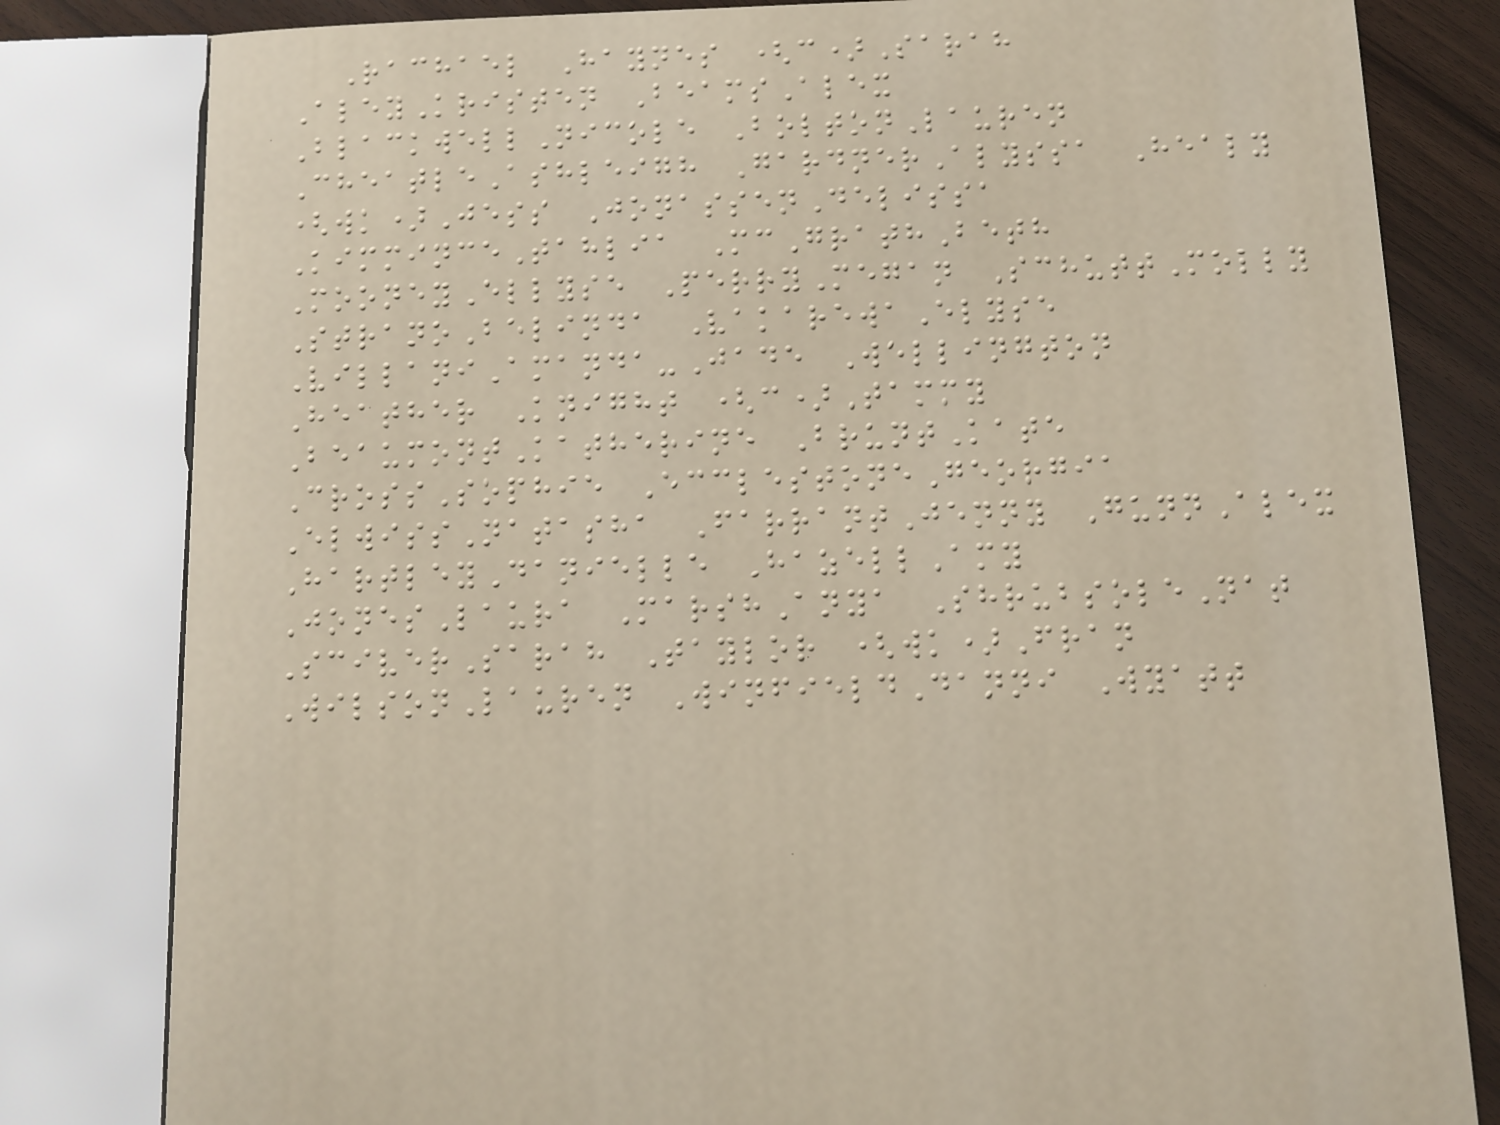Rachael Haynes (c)Sarah
AleyKristen BeamsAlex
BlackwellNicole BoltonLauren
CheatleAshleigh GardnerAlyssa Healy
(wk)Jess JonassenDelissa
KimminceTahlia McGrathBeth
MooneyEllyse PerryMegan SchuttMolly
StranoBelinda VakarewaElyse
VillaniAmanda-Jade Wellington
Heather Knight (c)Tammy
BeaumontKatherine BruntKate
CrossSophie EcclestoneGeorgia
ElwissNatasha FarrantJenny GunnAlex
HartleyDanielle HazellAmy
JonesLaura MarshAnya ShrubsoleNat
SciverSarah Taylor (wk)Fran
WilsonLauren WinfieldDanni Wyatt
